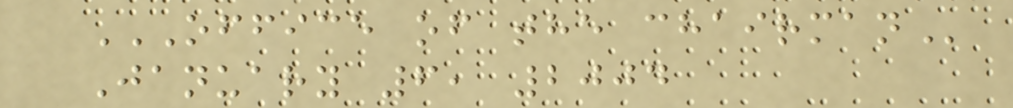OFFICE OF THE CHAIRMAN
January 6, 2004
